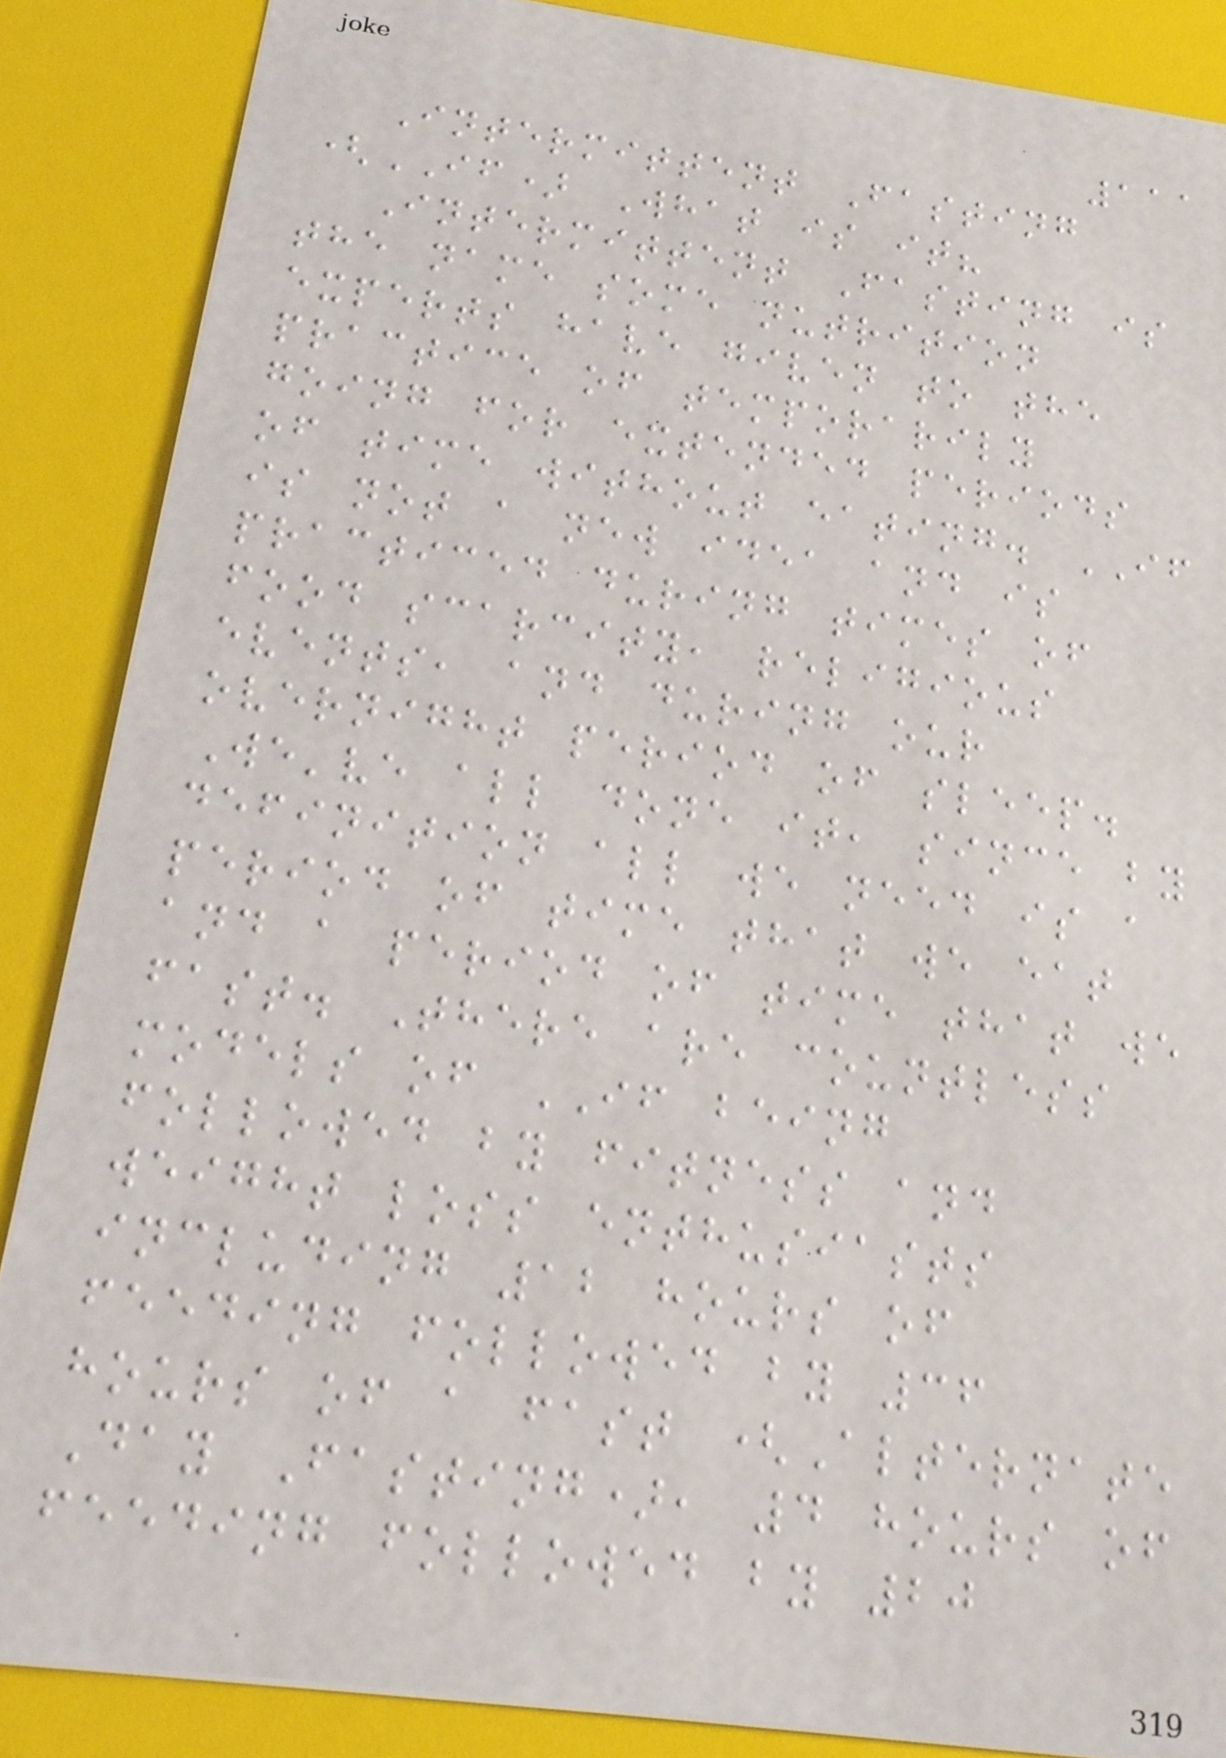111
Intermittent Fasting
(IF) What is it?
Intermittent Fasting is
the name some nutrition
experts have given to the
practice of temporarily
going for extended periods
of time without eating. IF
is not a new idea and is
practiced during times of
food scarcity, religious
events, and during our
overnight period of sleep.
We've all done it, since by
definition all we need is a
period of time that we eat
and a period of time that we
fast. There are countless
models of IF being
followed by fitness and
weight loss enthusiasts
including 12 hours of
feeding followed by 36
hours of a fast (Alternate
Day Fasting), 4 hours of
feeding followed by 20
